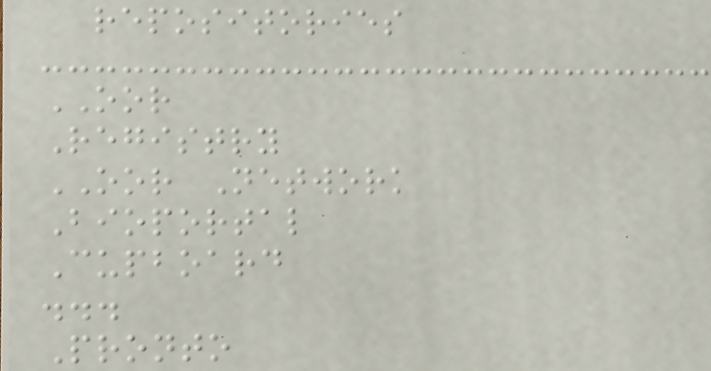repositories
OOR
Registry
OOR Network
Bioportal
Cupboard
...
Pronto
